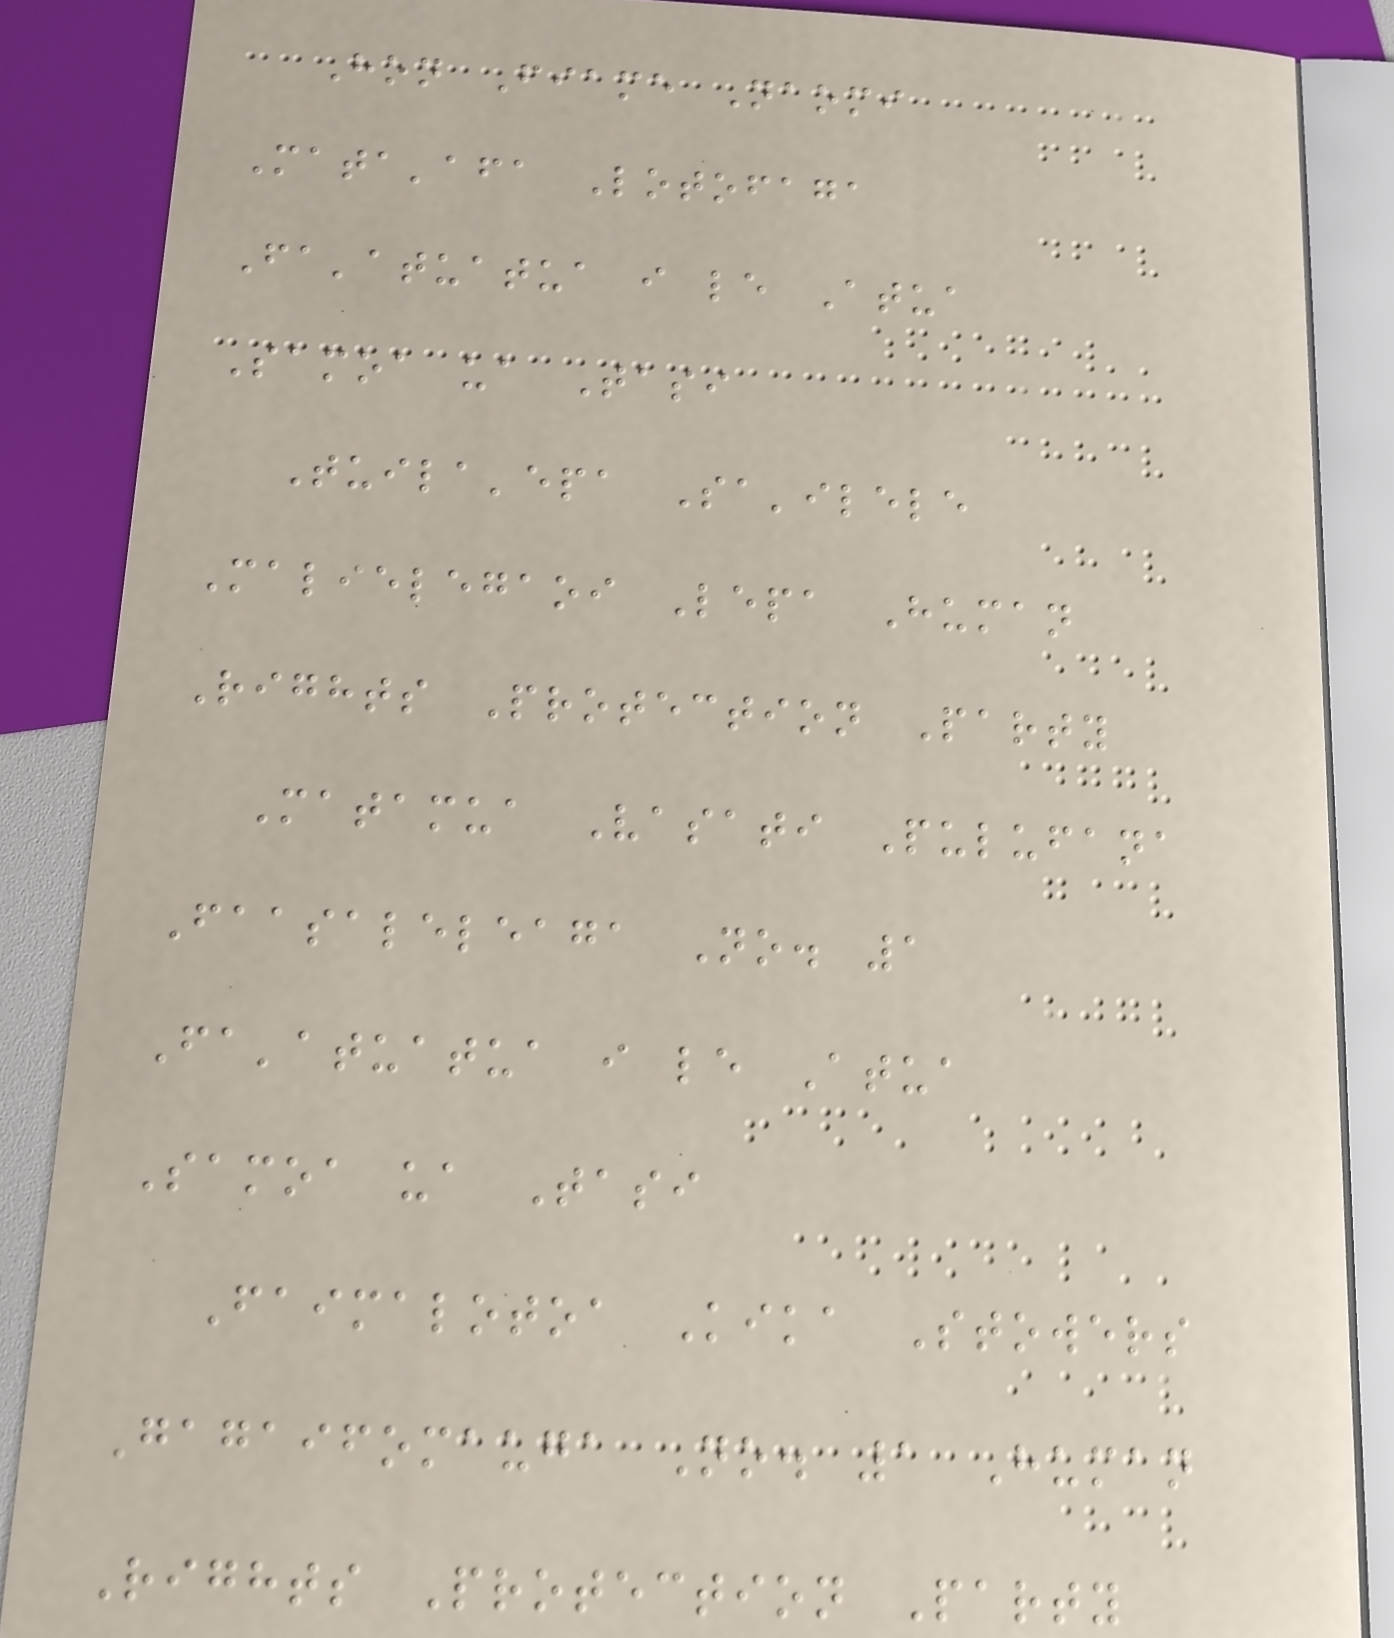Hon Fiame Naomi
Mata'afa Lotofaga
Fa'atuatua i le Atua
Samoa ua Tasi
Tuila'epa Sa'ilele
Malielegaoi Lepa Human
Rights Protection Party
Matamua Vasati Pulufana
Faasaleleaga No. 1
Fa'atuatua i le Atua
Samoa ua Tasi
Faimalotoa Kika Stowers
Gagaifomauga No. 1 Human
Rights Protection Party
